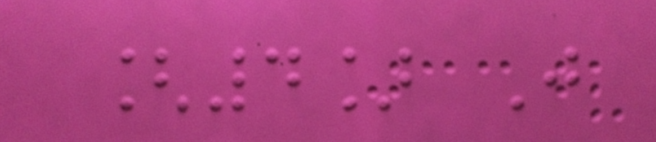[4] J
